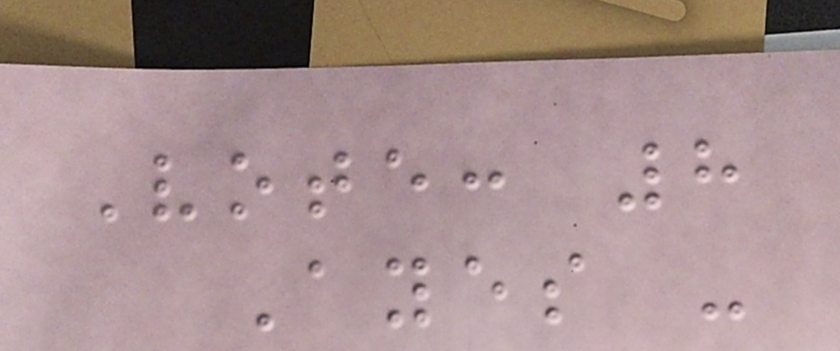Vote: 8
Ayes -
